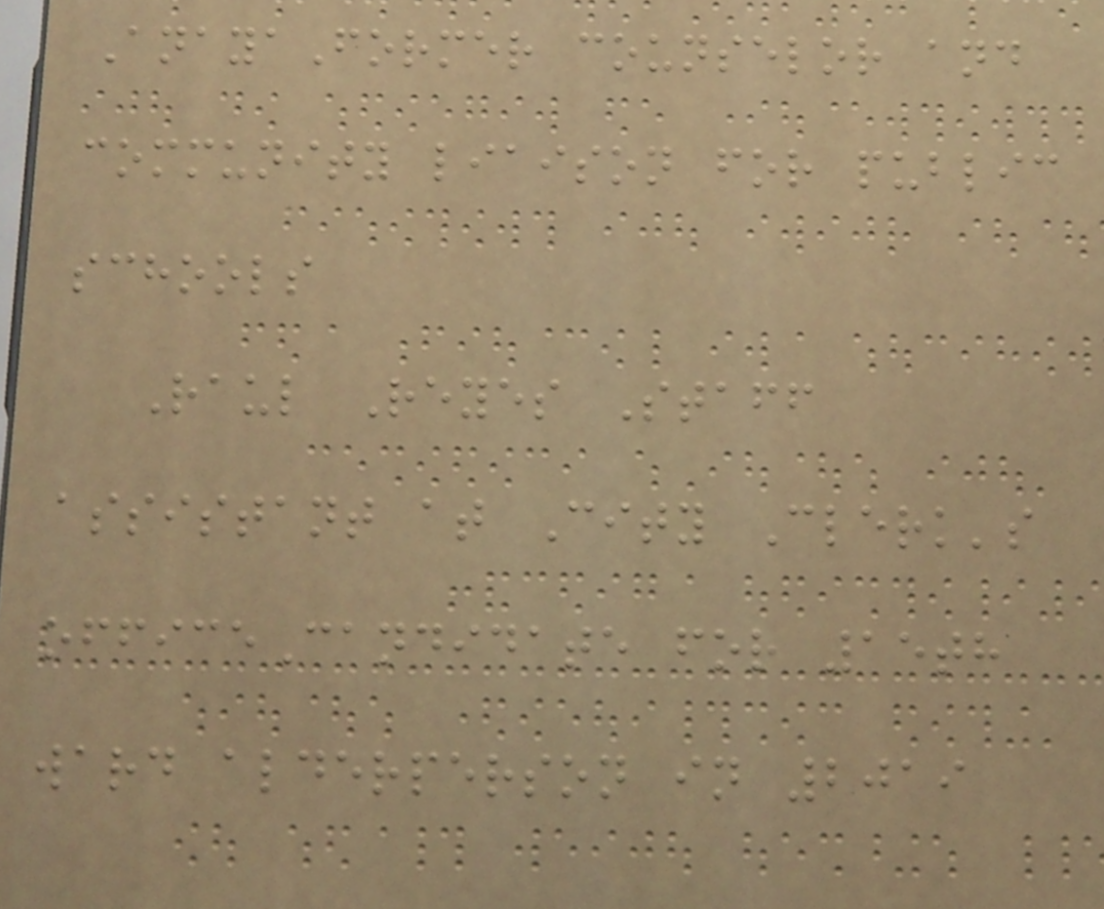AnayaFormer counselor and
community liaison for public
schools
Raul Reyes Staff
assistant at City Clerk's
officeCandidate for 15th
ward alderperson in 2019
